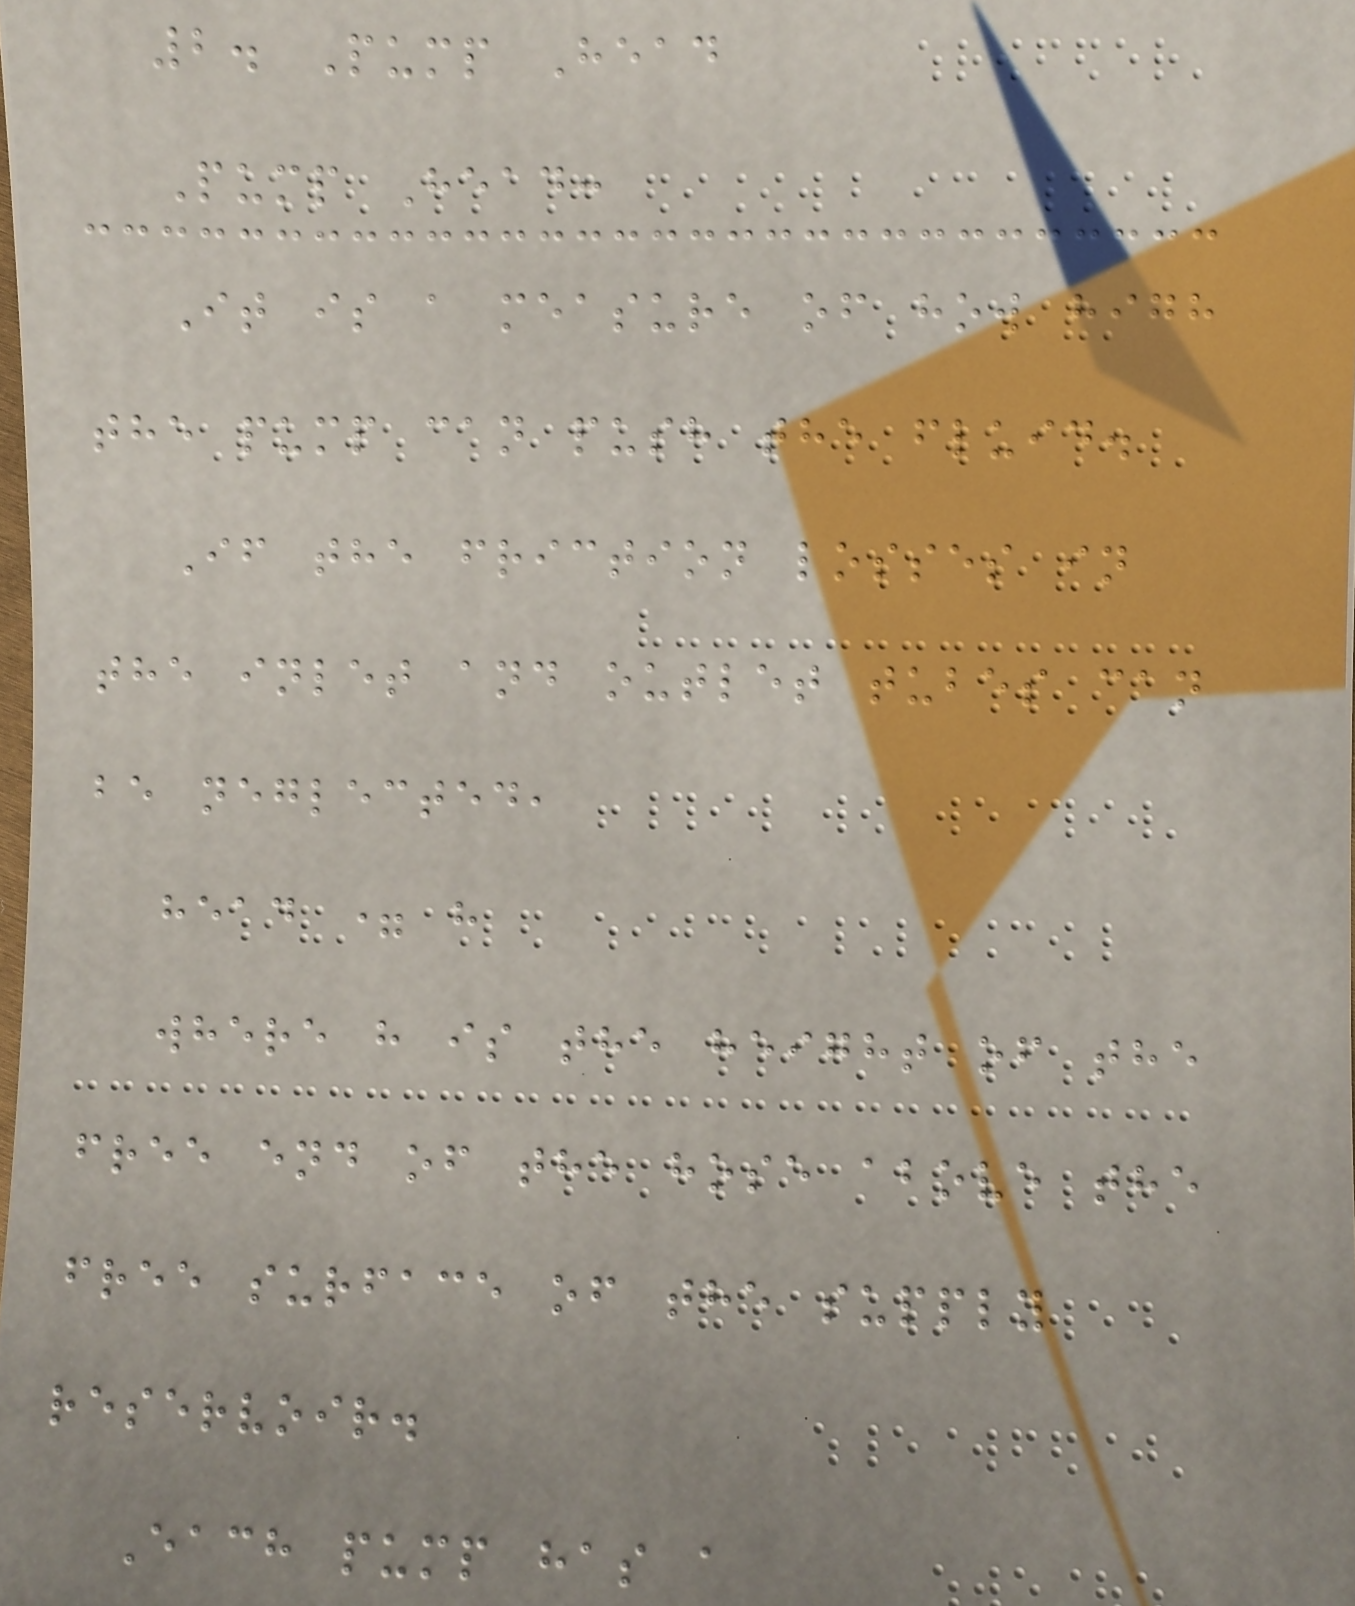2. Pump Head
Pump Head:
It is a measure of how high
the pump can push the fluid.
If the friction losses in
the inlet and outlet tubes can
be neglected,
head = h
where h is the height of the
free end of the hose above the
free surface of the supply
reservoir.
Each pump has a
